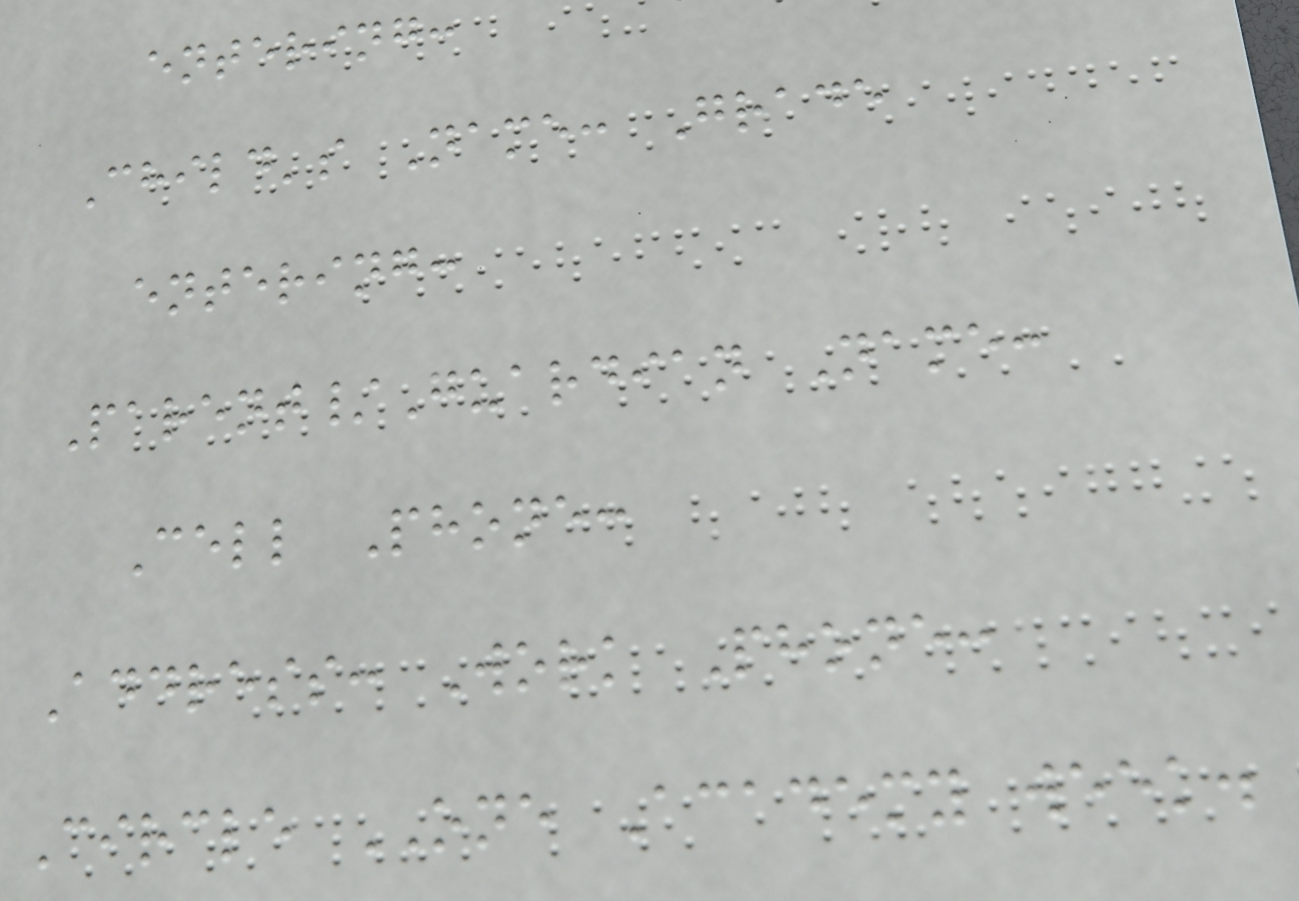entering:
Child's Name: Grade
entering:
Parent/Guardian Name:
Cell Phone:
Address: Work Phone:
Circle ONE Academy week.
